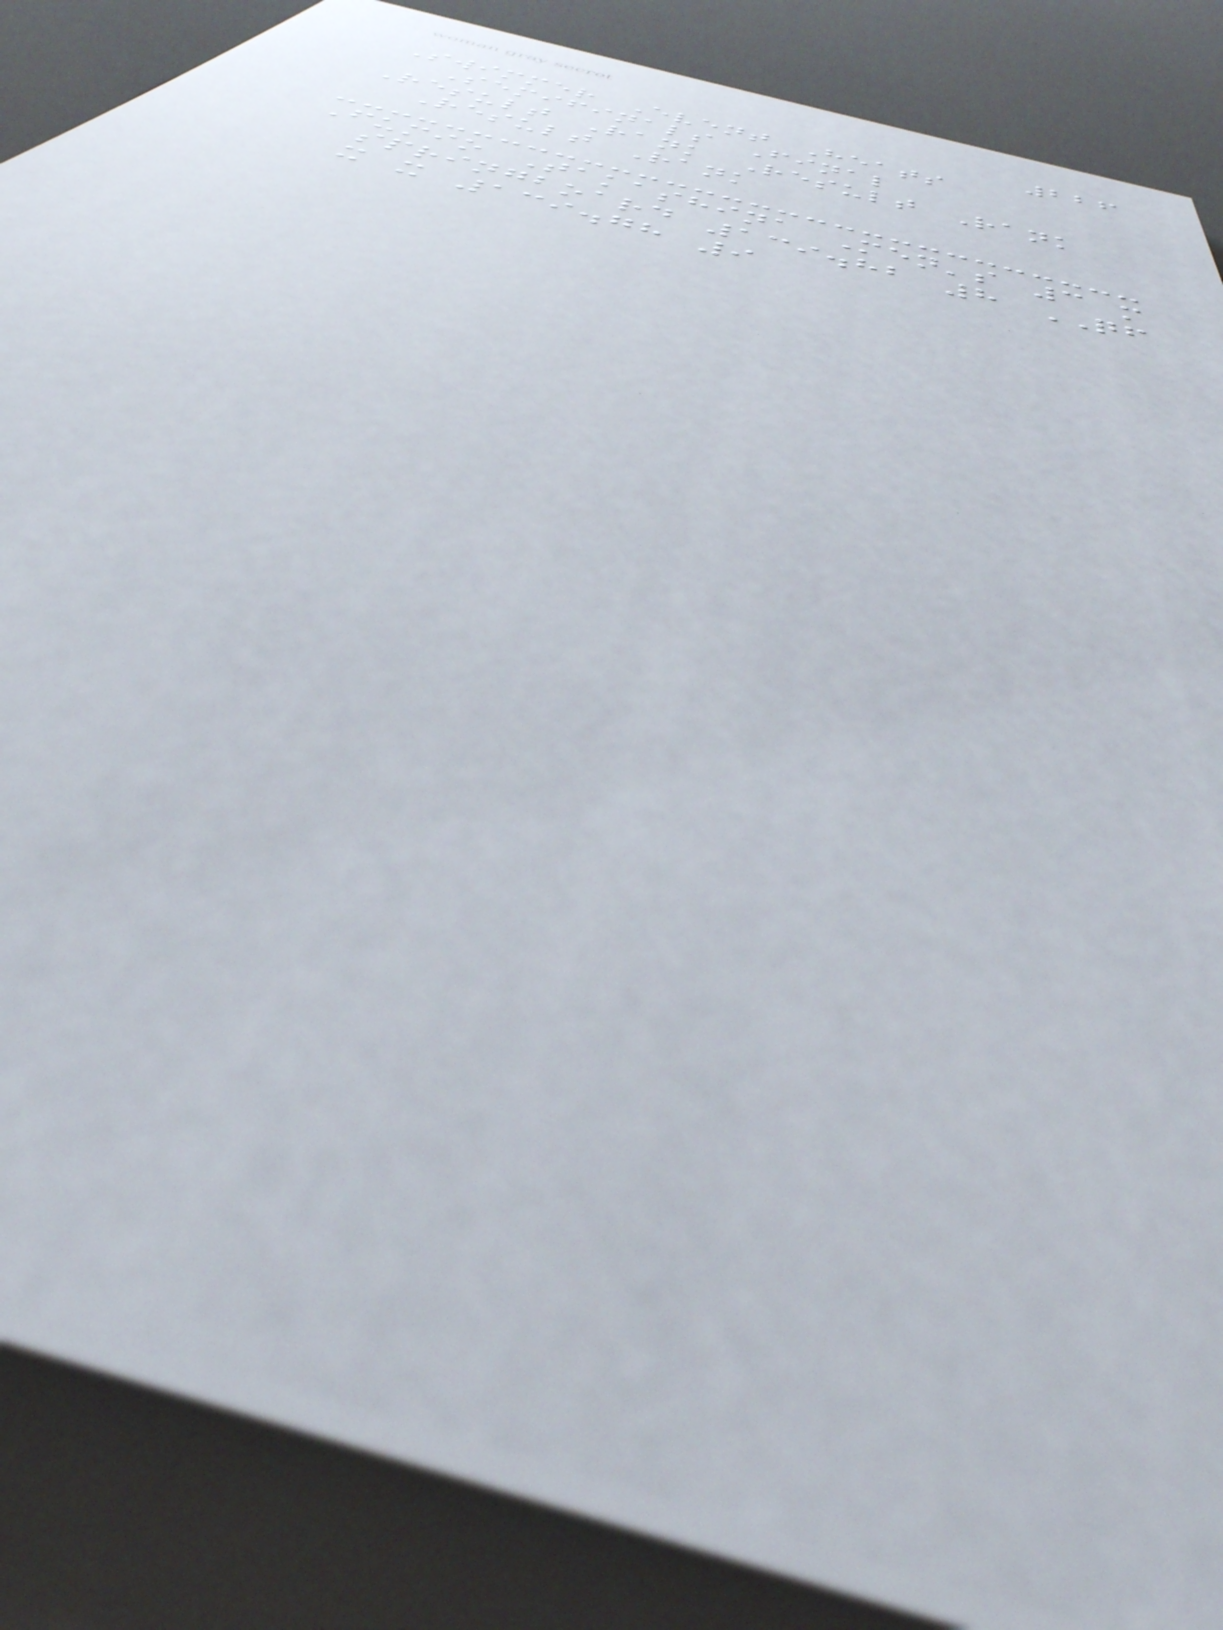226
Swimmer Event Heats
Semifinals Final
Result Rank Result Rank
Result Rank
Fumio Takashina Men's 3 m
springboard 139.82 8 QF
x x 139.78 9
